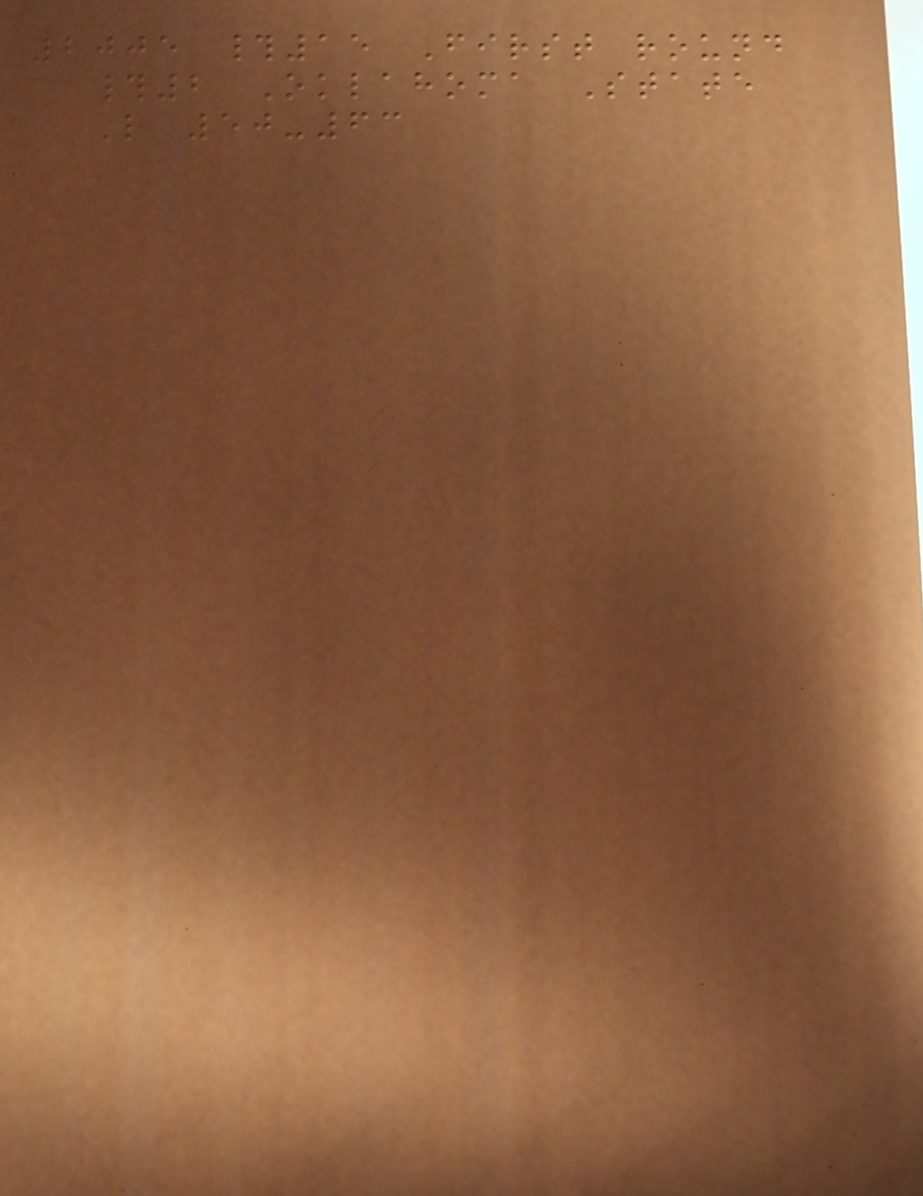2005 #15 First round
#2 Oklahoma State
L 50-63
